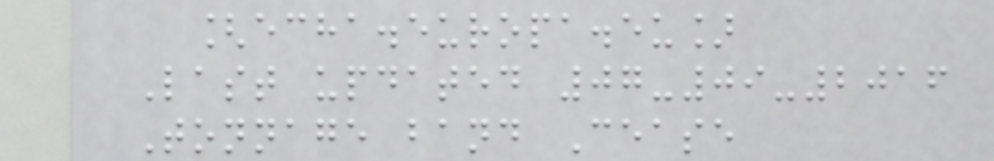[echa.europa.eu]
Last updated 07-09-2016
Tonnage band Cease
